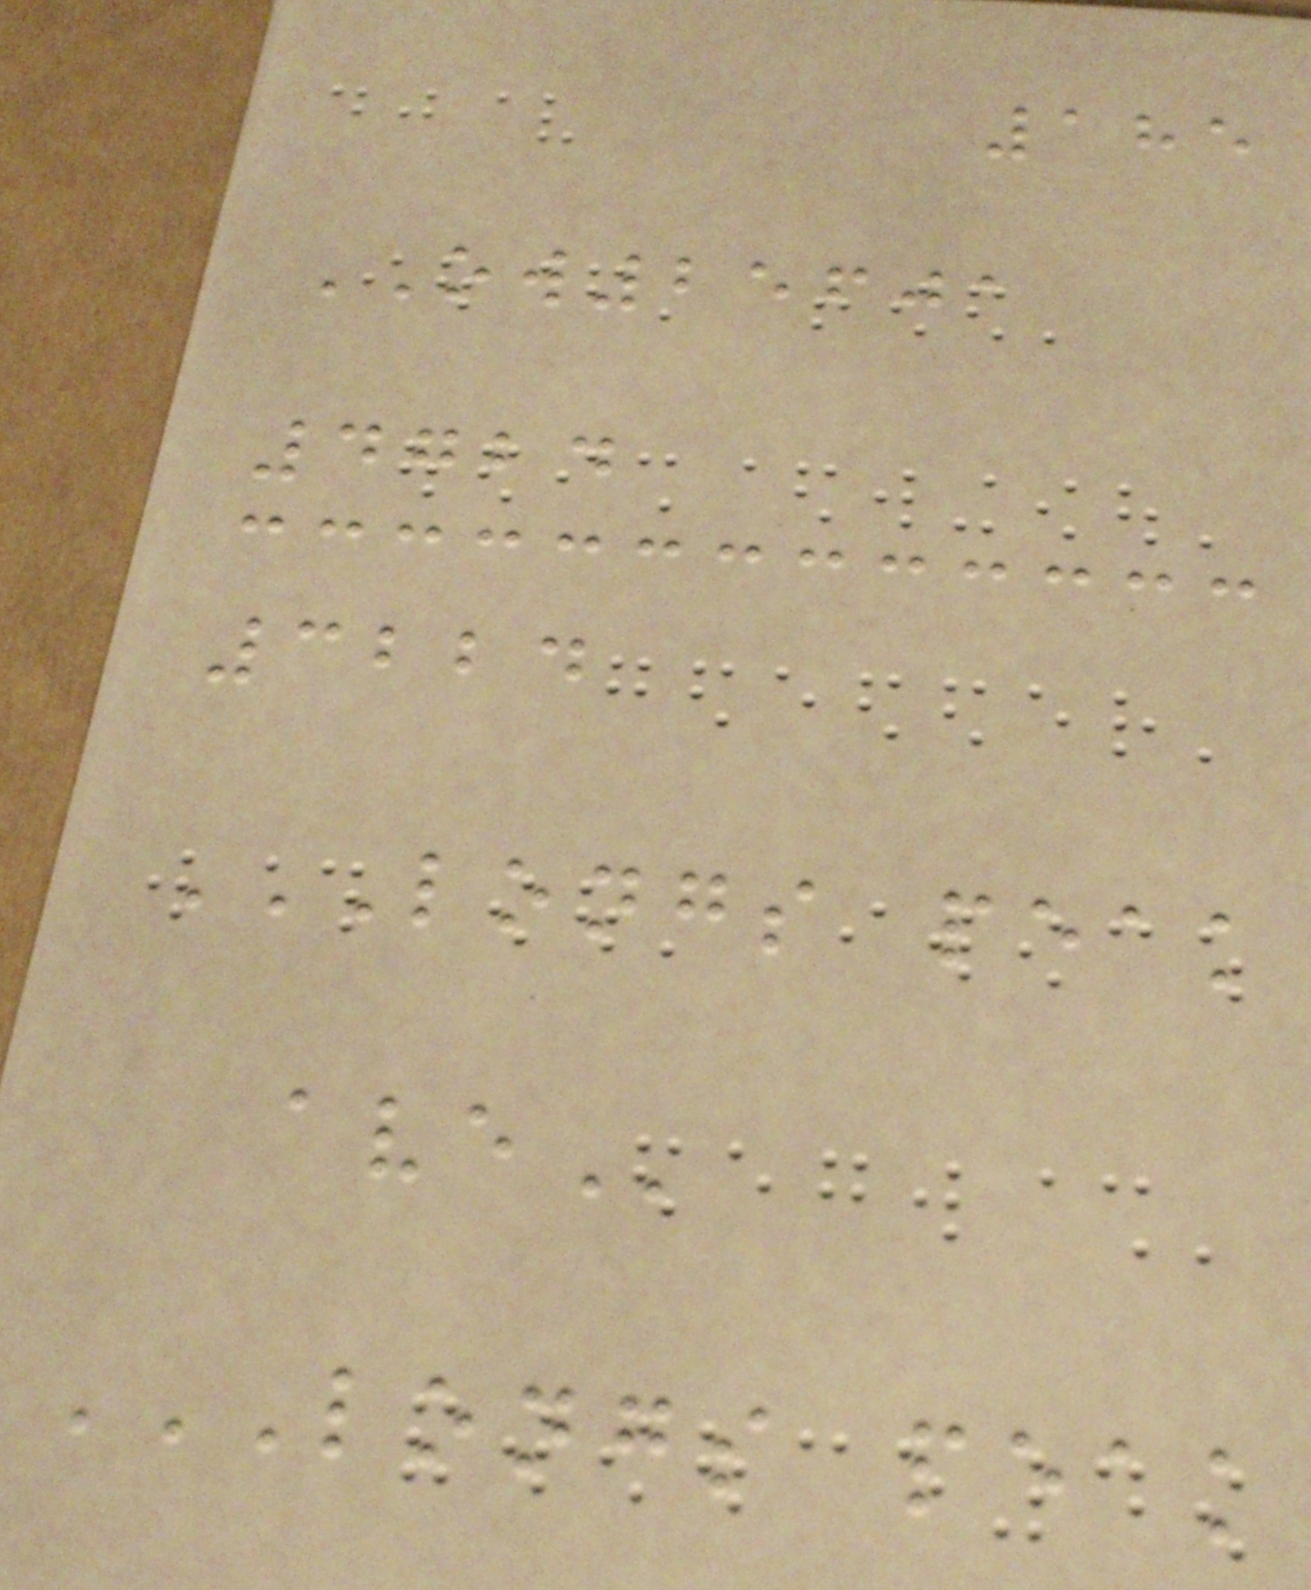185
OW25601
4724
3224
LONGS PEAK
AVE
LONGS PEAK
